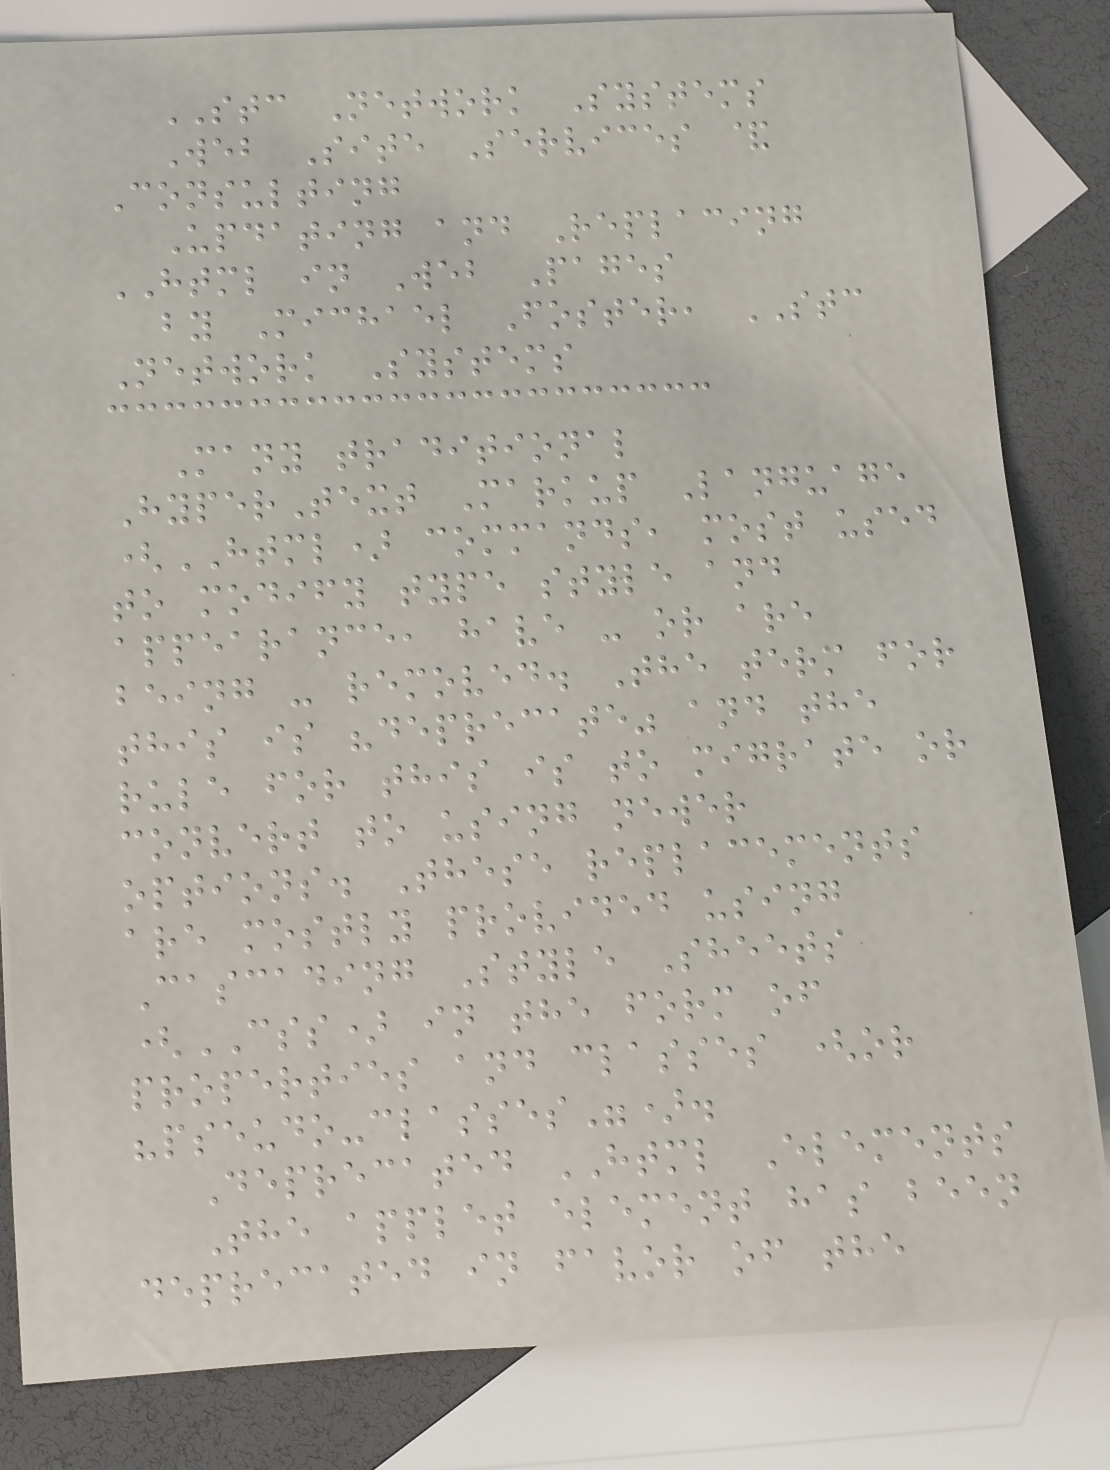STC Network Systems
Web Site Services &
Consulting
Updating and Replacing
HTML in Web Pages
by Michael Foster, STC
Network Systems
Many traditional
HyperText Markup Language
(HTML) commands, most used
to modify type style and
appearance, have - or are
being - removed. The term for
this is "deprecate" and the
rule for this is to migrate or
convert to using newer
options. These replacements
are mostly provided using
Cascading Style Sheets
(CSS) in the form of
properties and classes (or
"pseudo-classes").
Deprecated HTML Elements
The applet element has been
deprecated in favor of the
